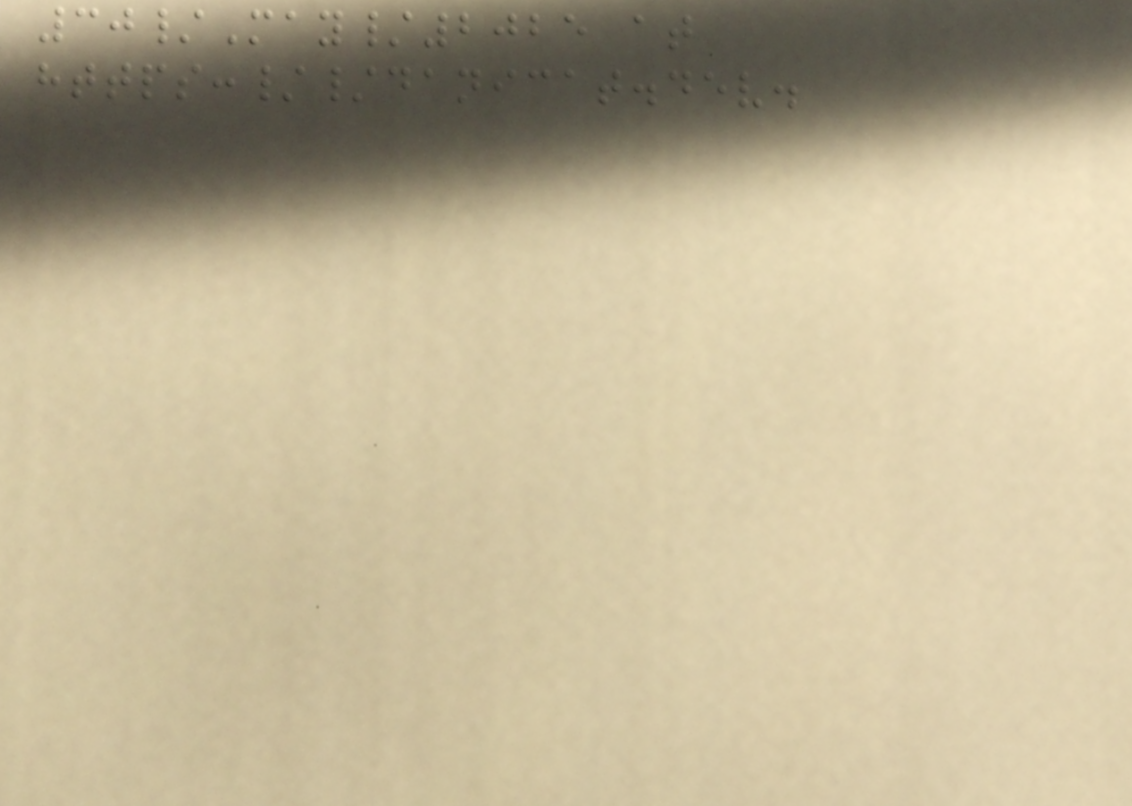30/May/2025 at
https://danicat.dev.
